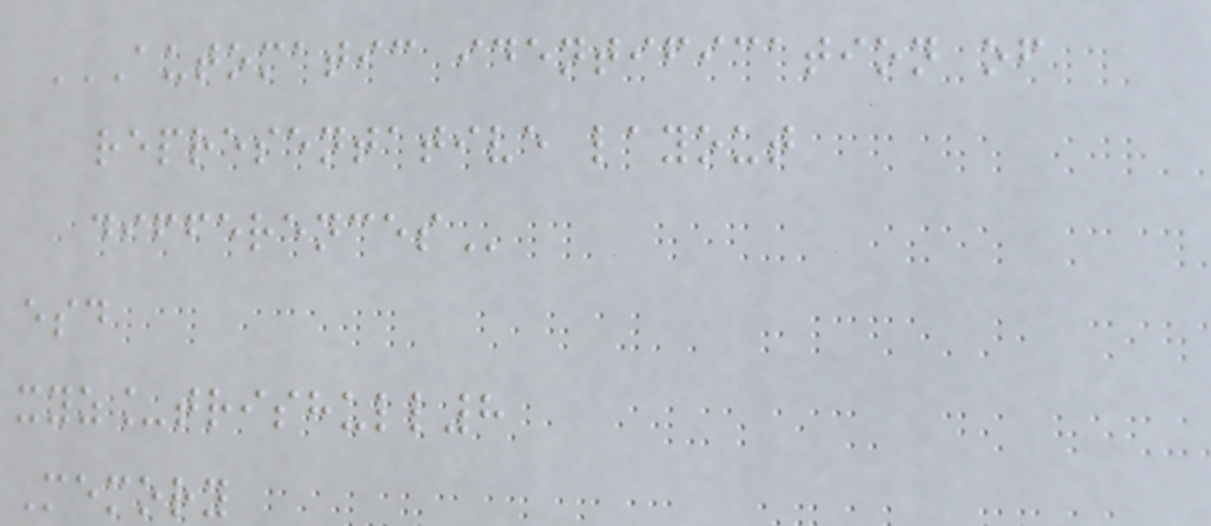AUTOMATIC IDENTIFICATION OF
REPRESENTATIVE LAYOUT
DIFFERENCES
esd
xyz_trishull8
Memory
